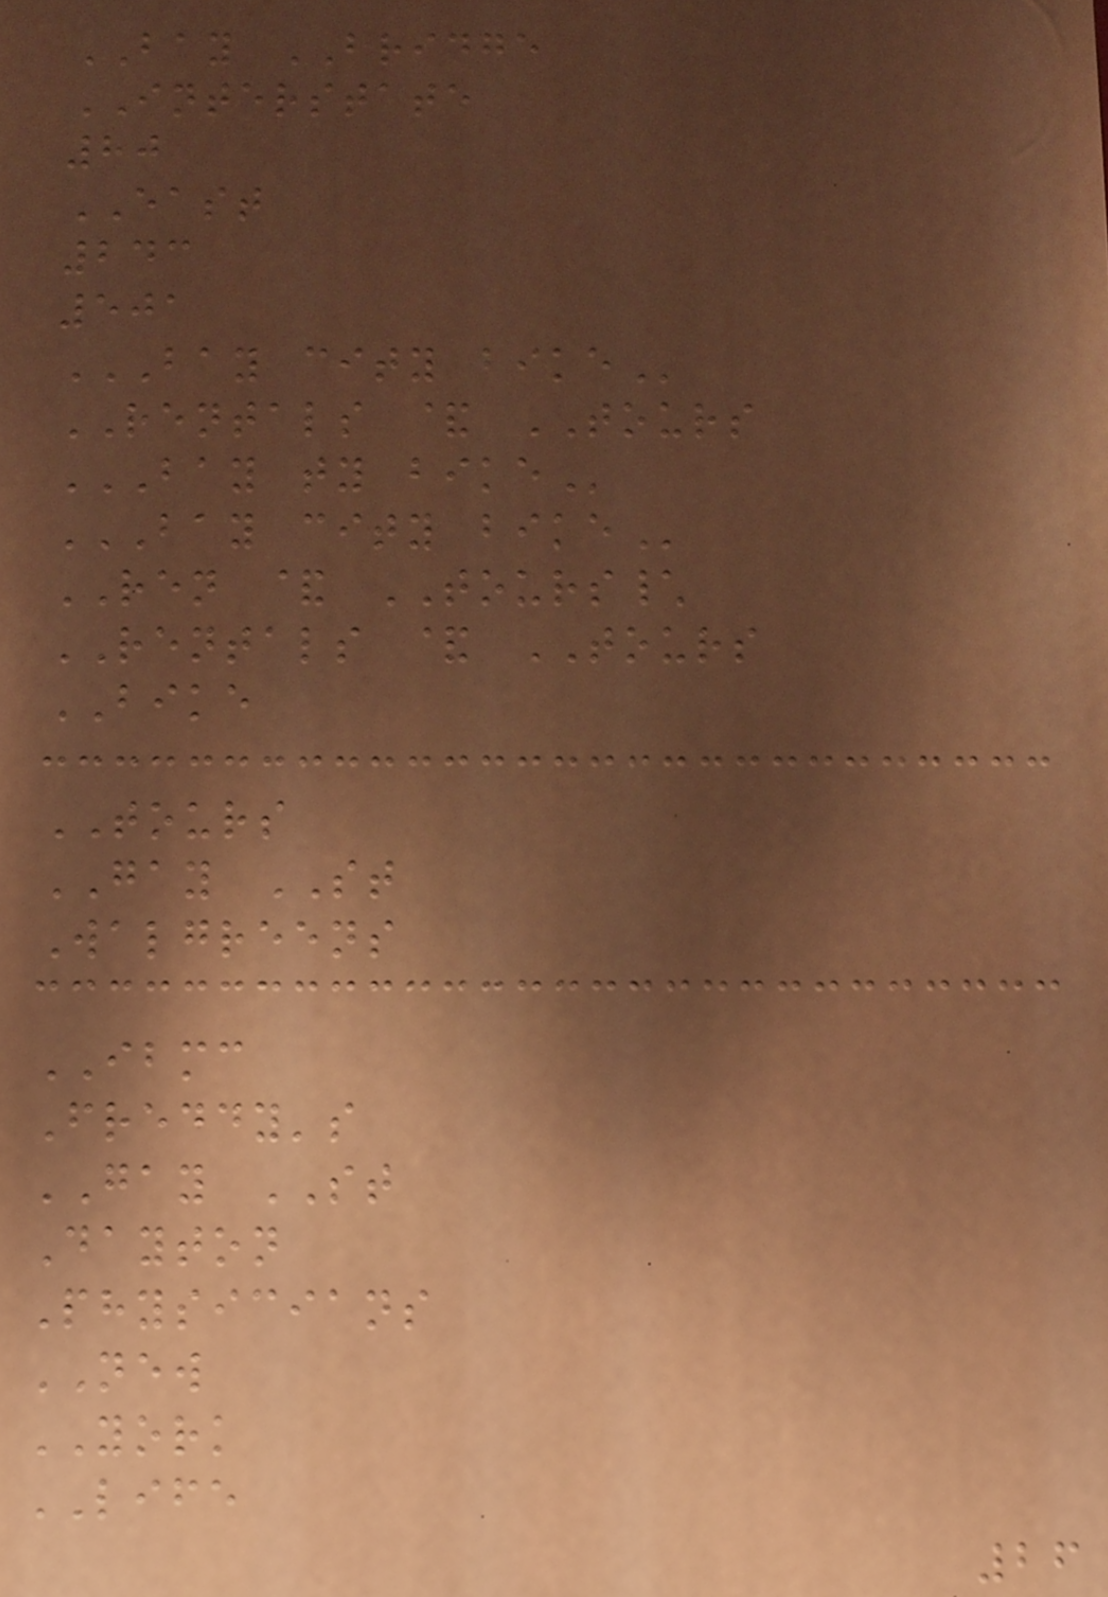BAY BRIDGE
INTERSTATE
80
EAST
243
501
BAY CITY BIKE
RENTALS & TOURS
BAY TY BIKE
BAY CITY BIKE
REN & TOURS\
RENTALS & TOURS
BIKE
TOURS
GAY ST
Walgreens
IBMC
Freddy's
GAY ST
Dayton
Physicians
NEW
YORK
LIFE
26
